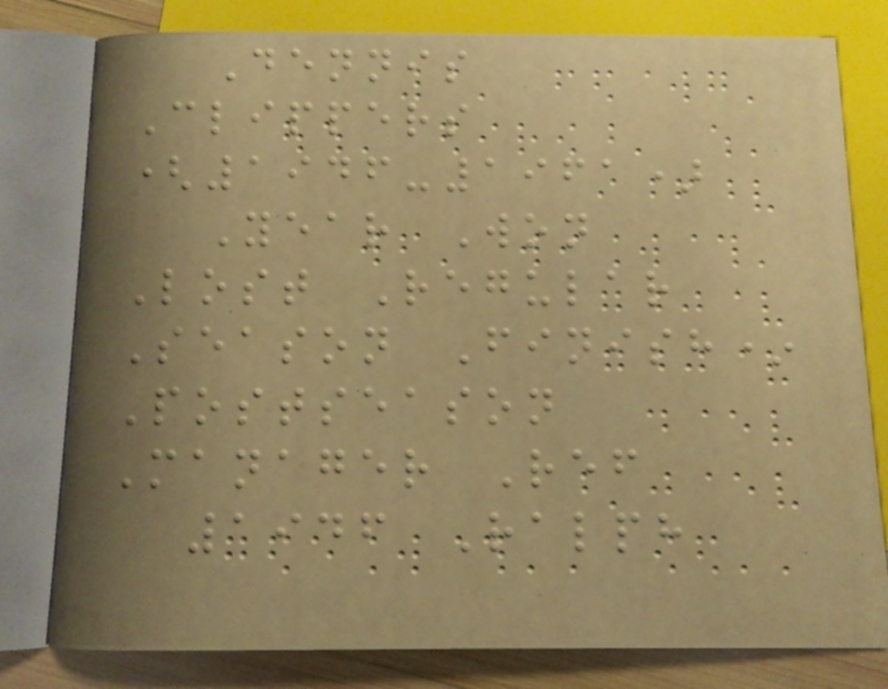Dennis
Clippers
(1946-1961)
Year Won
Lost Regular
Season Finish*
Postseason
Manager Ref
1946 Ralph
